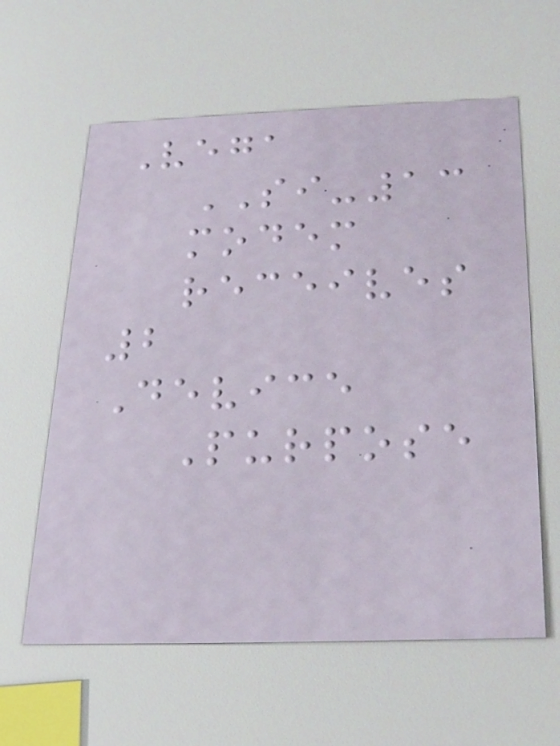Vega
SI-13
modem
receives
2
Device
Purpose
